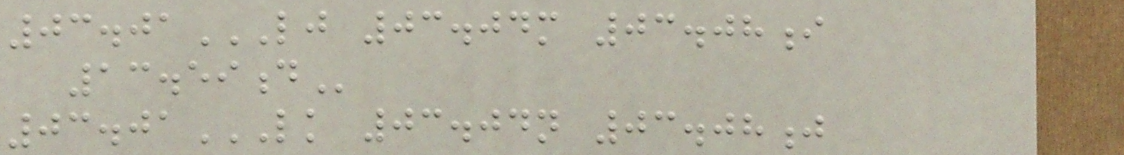03.01LJ 03.04M 03.08I
13.59D
03.01LK 03.04N 03.08J
